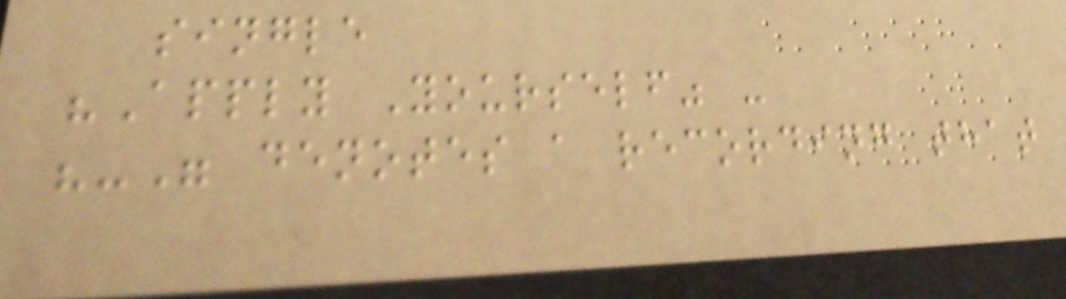single
"Apply Yourself" -
"-" denotes a recording that
